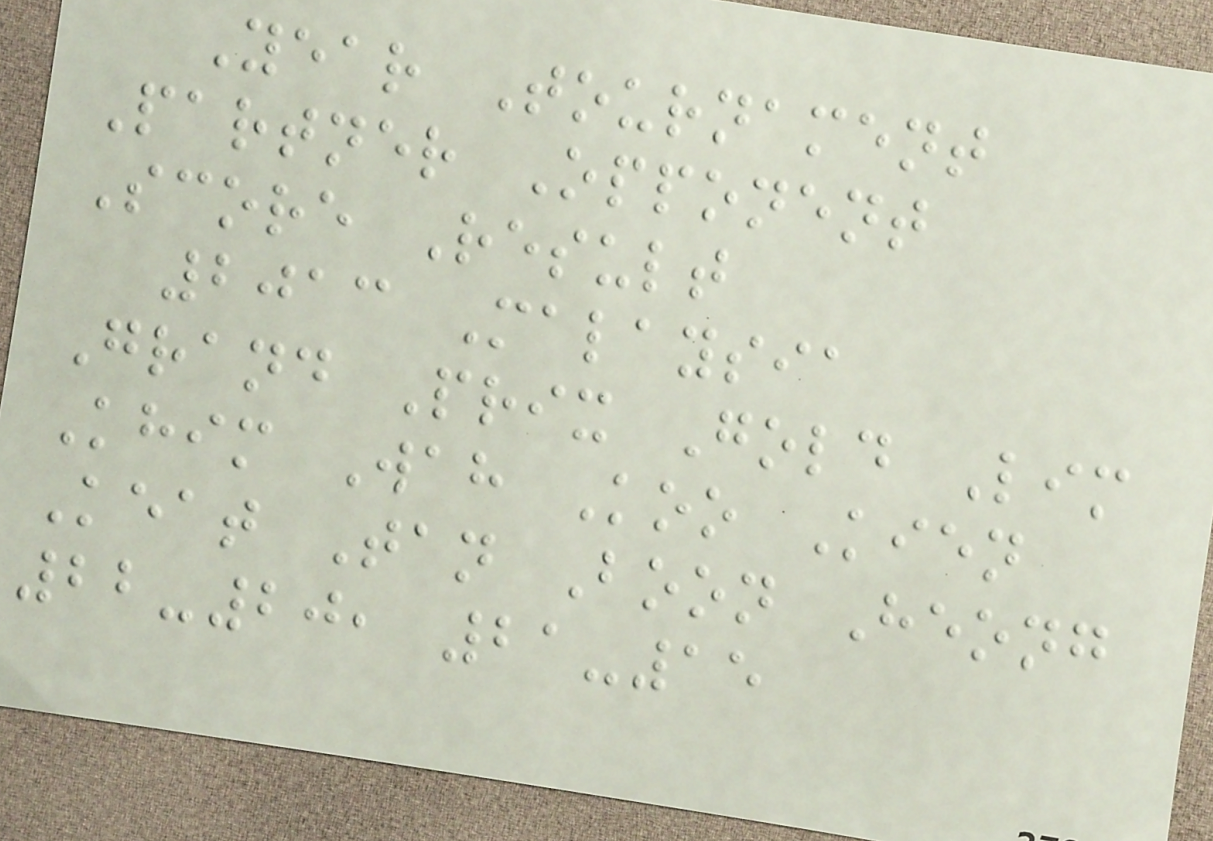Year Tournament
Partner Opponent
Score Result
2013 Malaysia
Grand Prix Gold Lim
Khim Wah Koo Kien
Keat Tan Boon Heong
22-20, 21-15
